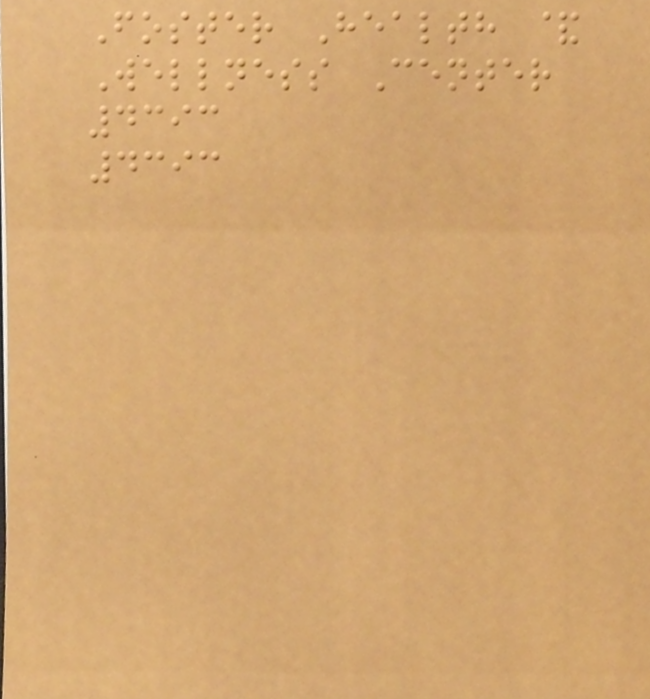Foster Health &
Wellness Center
4393
4393
